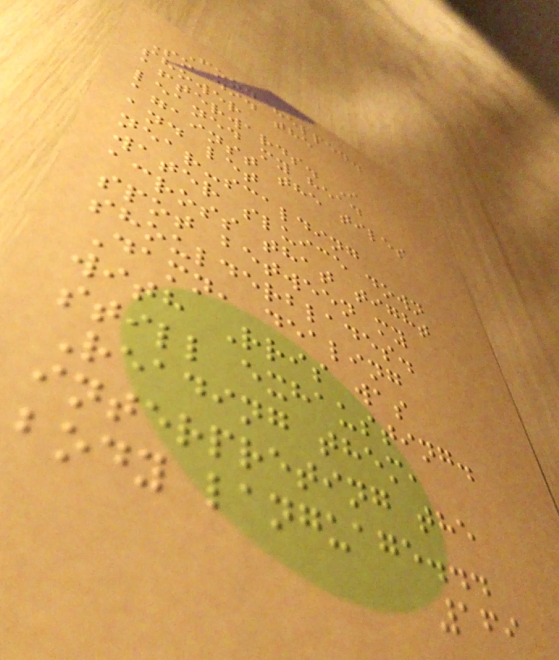Food helped.
So did the
shower
afterwards. I
leaned my head
against the tiles
and let
near-scalding
water sluice down
across that tight
spot between my
shoulderblades.
Damn, dealing
with Rris was
still exhausting.
Reading them,
interpreting the
body language...
169
